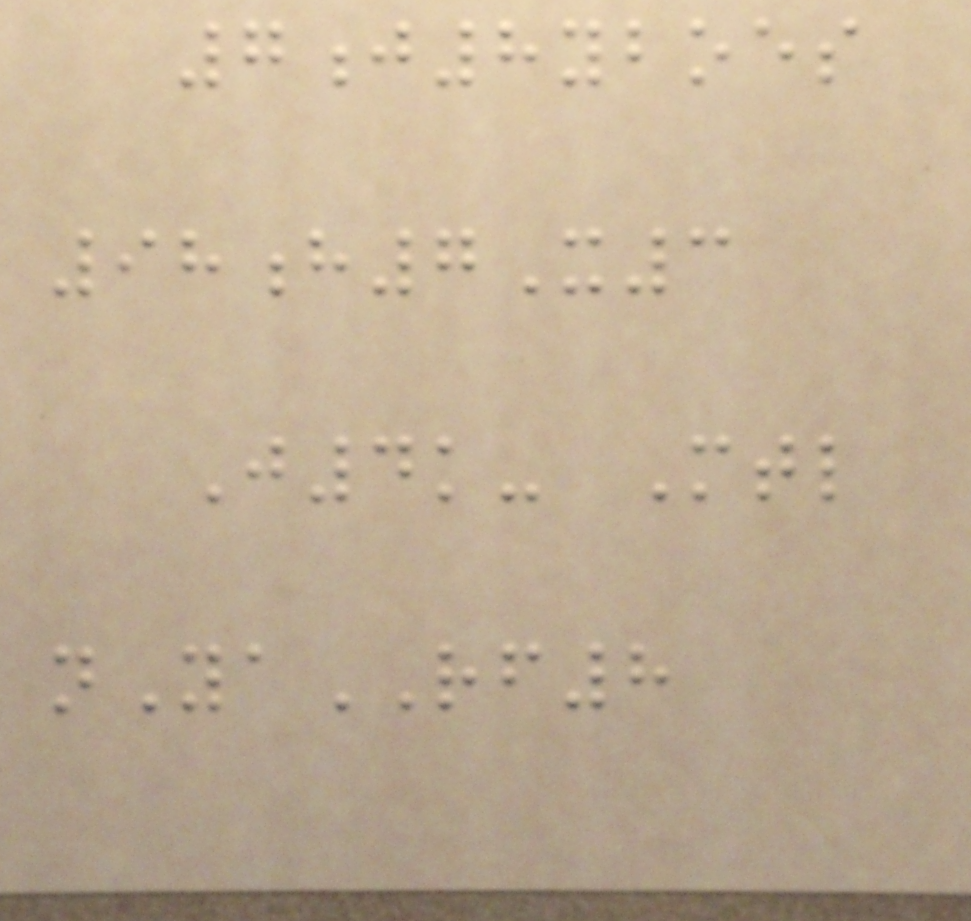7j8yboes
98h7X3
J4k- Mtl
nYaRF8
